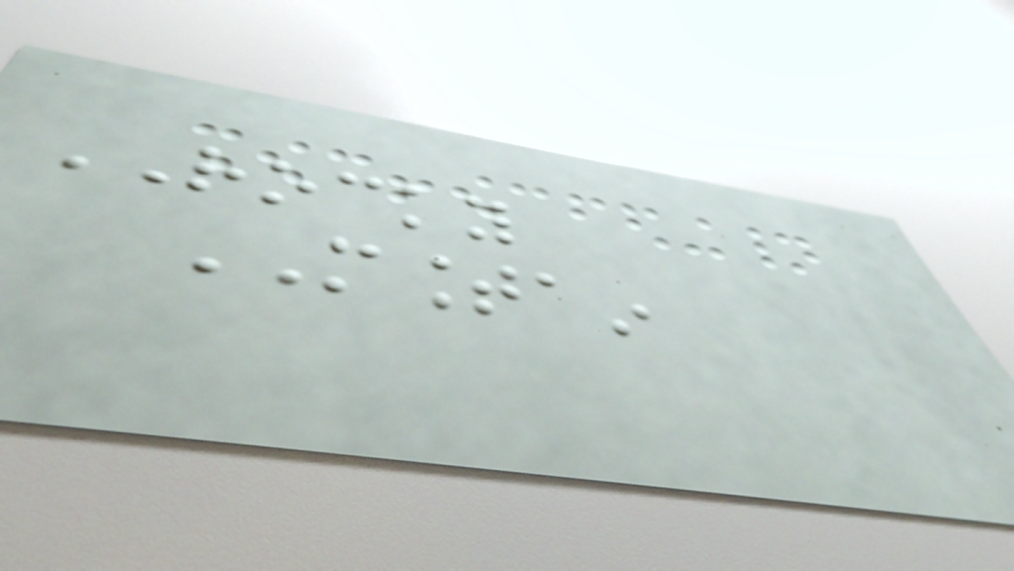ROCKY
MOUNTAIN
